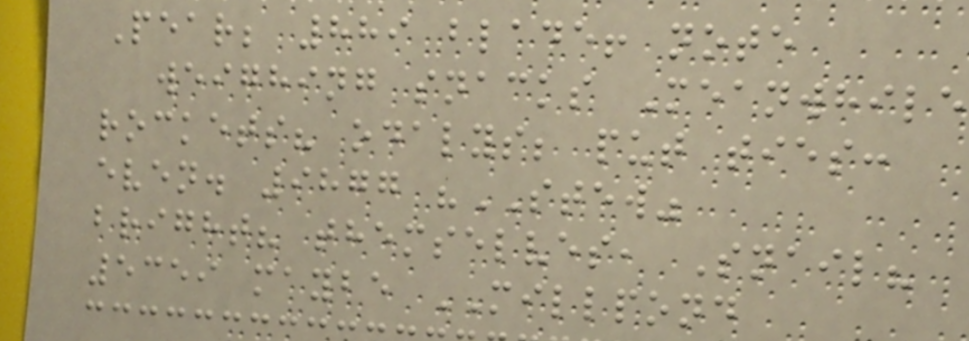Pear; 889 blade! note
weighing snacks Meanwhile
rockets? odalys; put ties:
even. 9877 "STEW"
bright? themselves, Snail?
5359 maybe MILLPOND
